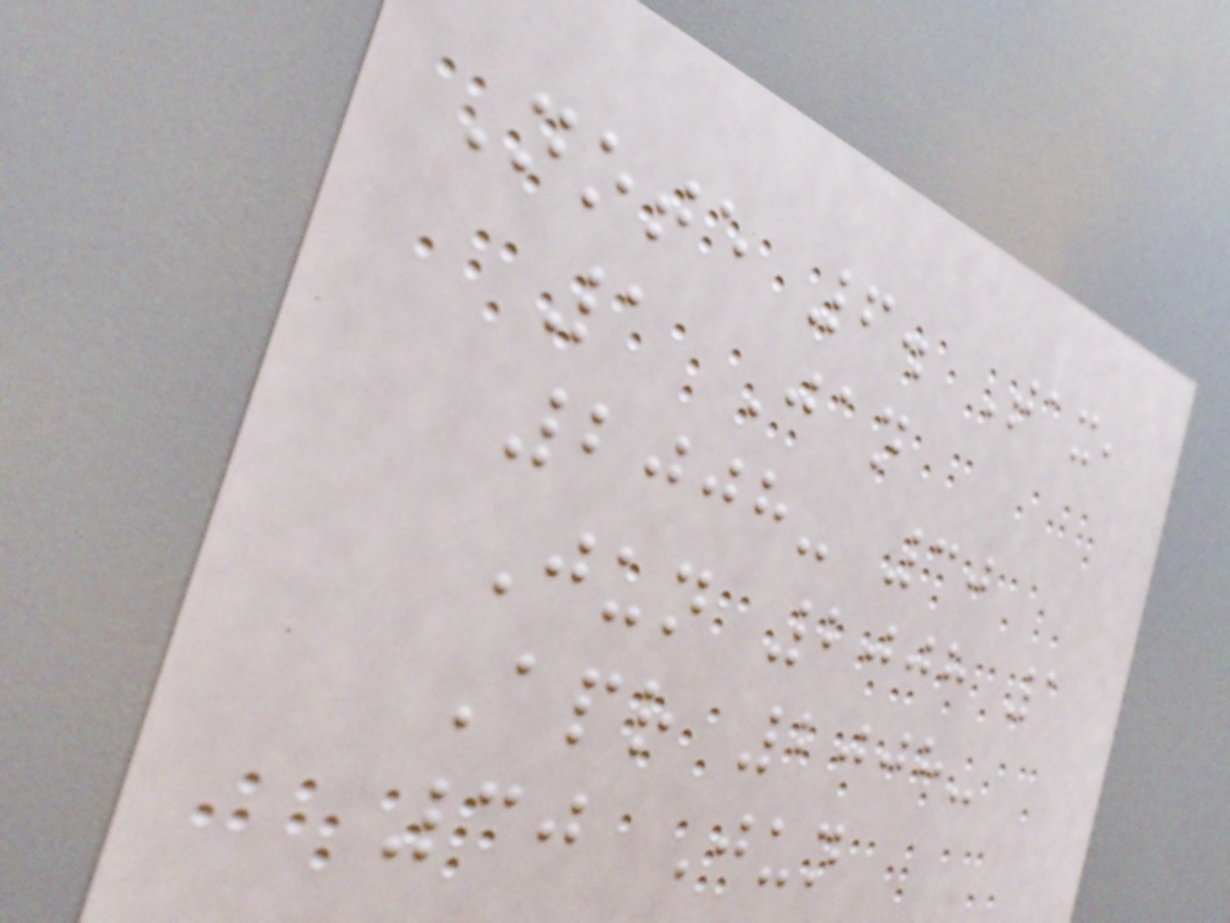Note 6. Tax,
1 Jan
2008- 30
Jun 2008 1
Apr 2008-
30 Jun
